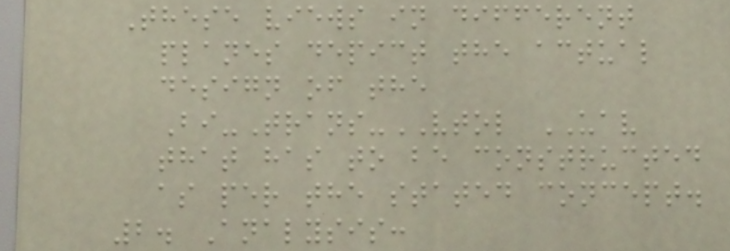These views in different
planes depict the actual
design of the
Bi-Trans-VTOL UAV
that has to be constructed
as per the stated concept.
2. Analysis:
